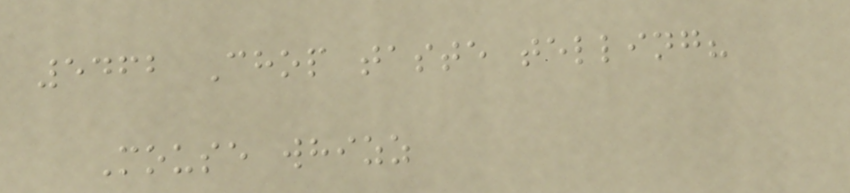5462 Chop taste telling?
Mouse whizz
